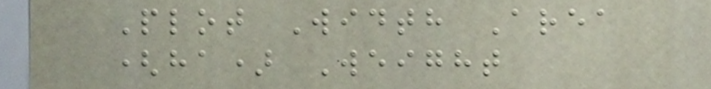Plot Width Area
(ha) Weight
